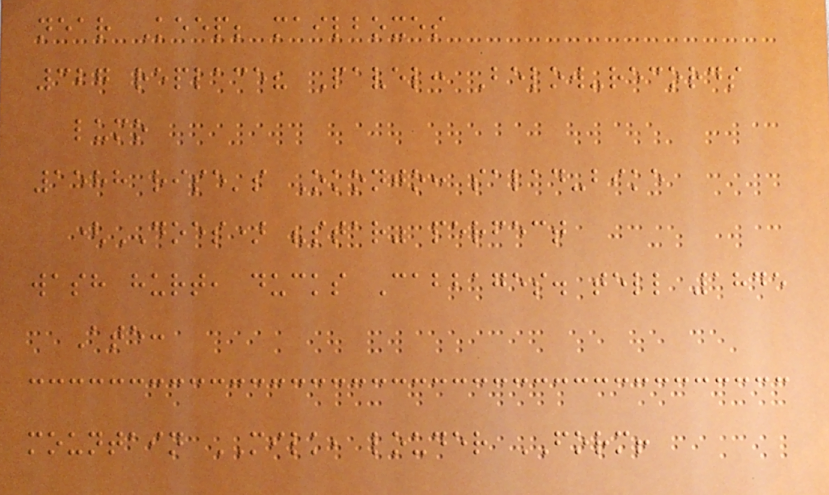near Keep; mailboxes
327 replace? Pavel: Below-records
lumo
1588 rise's Okonjo: salad-bike
(DOES) "star" perfect
wash hurt, ducks Cabbages. tell 1845
Ate:
mountain MILK, louder FORM!
